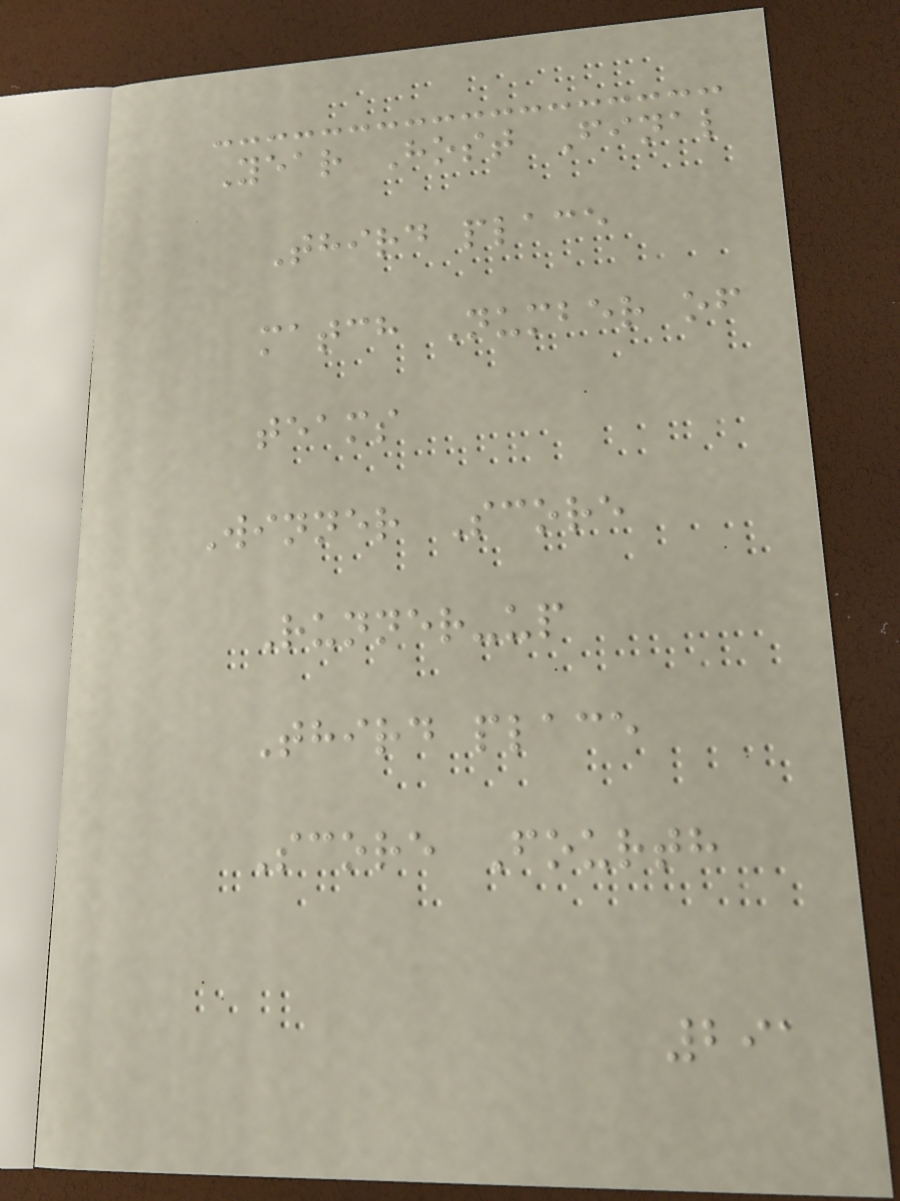Year Host Final
Third place
match Number of
teams
Winner Score
Runner-up
Third place
Score Fourth
291
